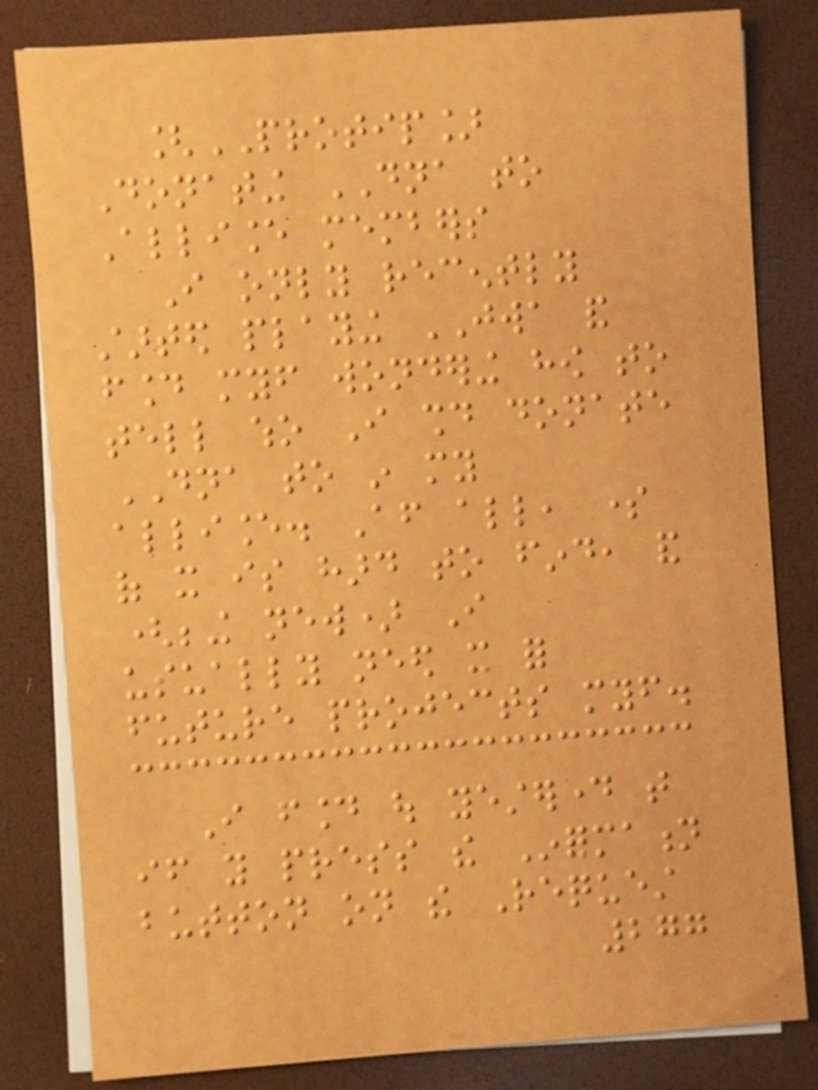[PROTIP]
Donating DNA to
Alliance members
I only recently
started playing JWA and
found myself wondering how to
tell who I should donate
DNA to in my
alliance. After all, some
of it is hard to find, and
(being new) I
usually need it for
future projects myself.
I found out yesterday that
if you press the Information
button on the Request
277
